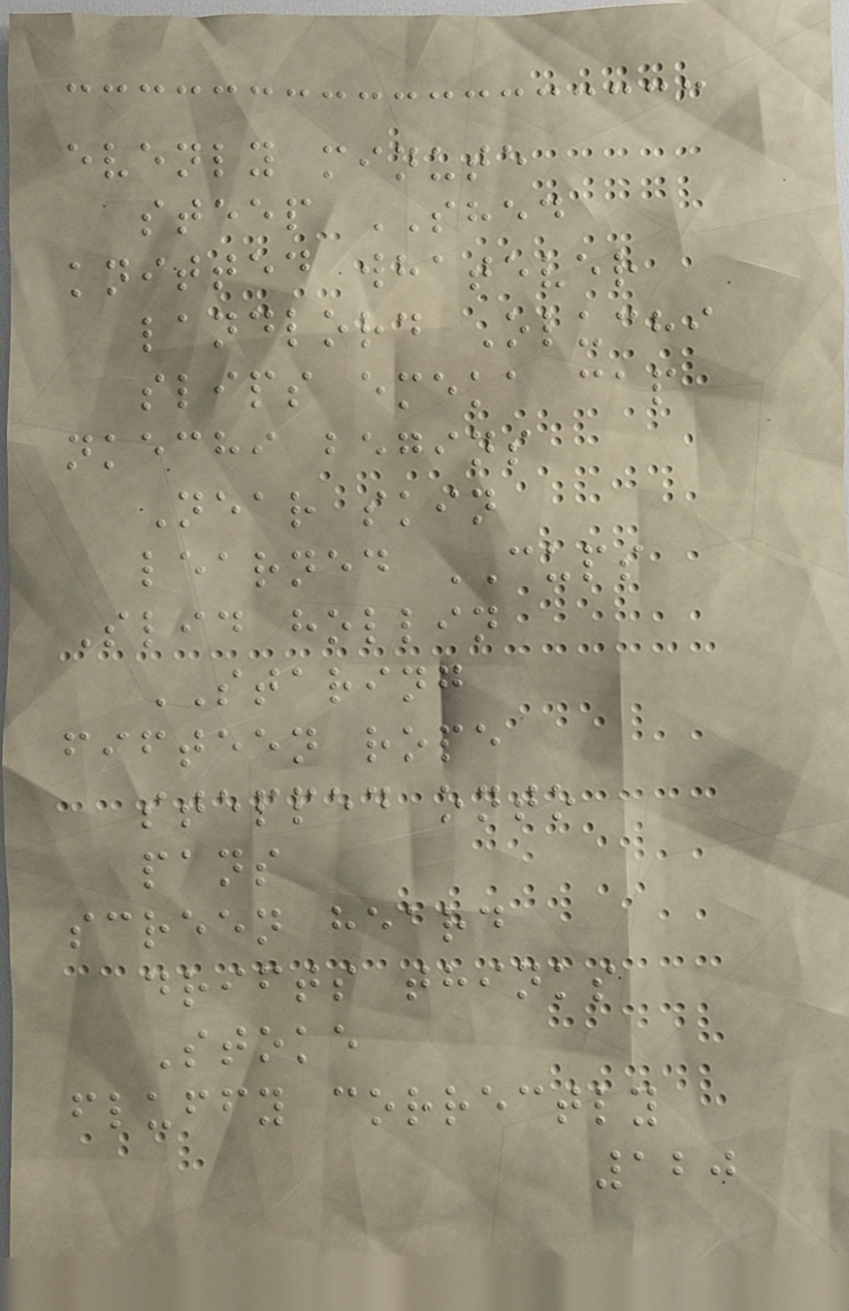evenly minute
steep SHED
knitted whatever
landlord Oluchi
slips emeka cap
nkechi begins
Near skin
learned CUPS
Slid hollin
STARING
fifteen rope
stepped onto
pans
screen heard
drifts thinks
Stoke
fluffy correctly
120
